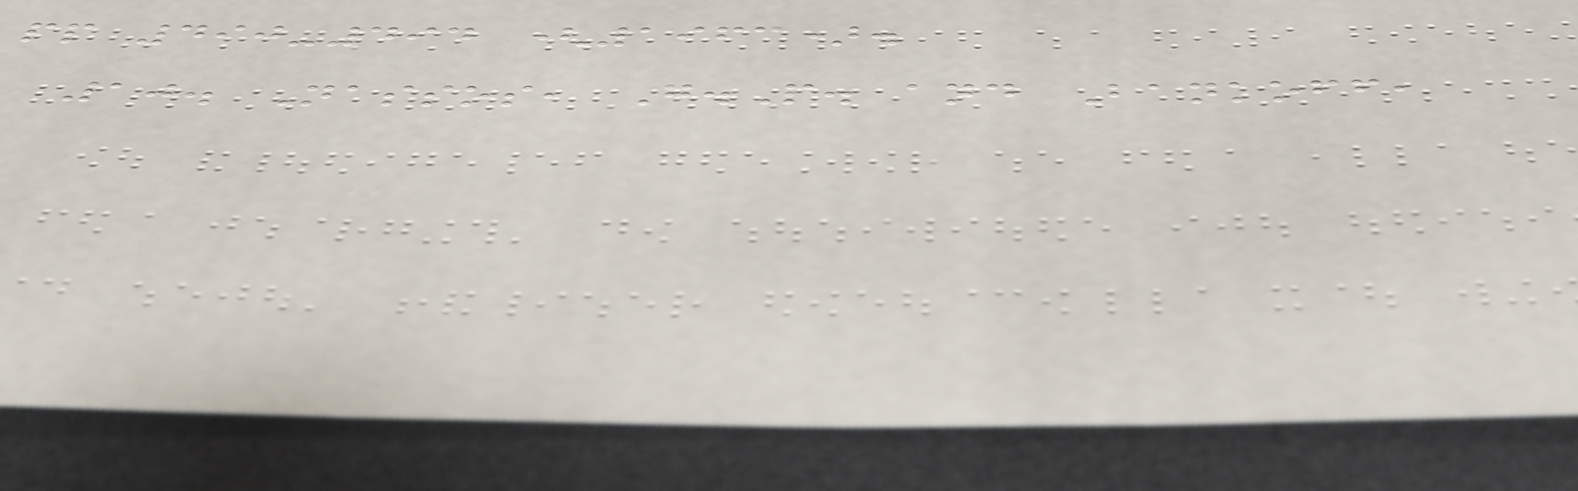pp 490-494 (1963).
10. Nassos, G.P. and Bankoff,
